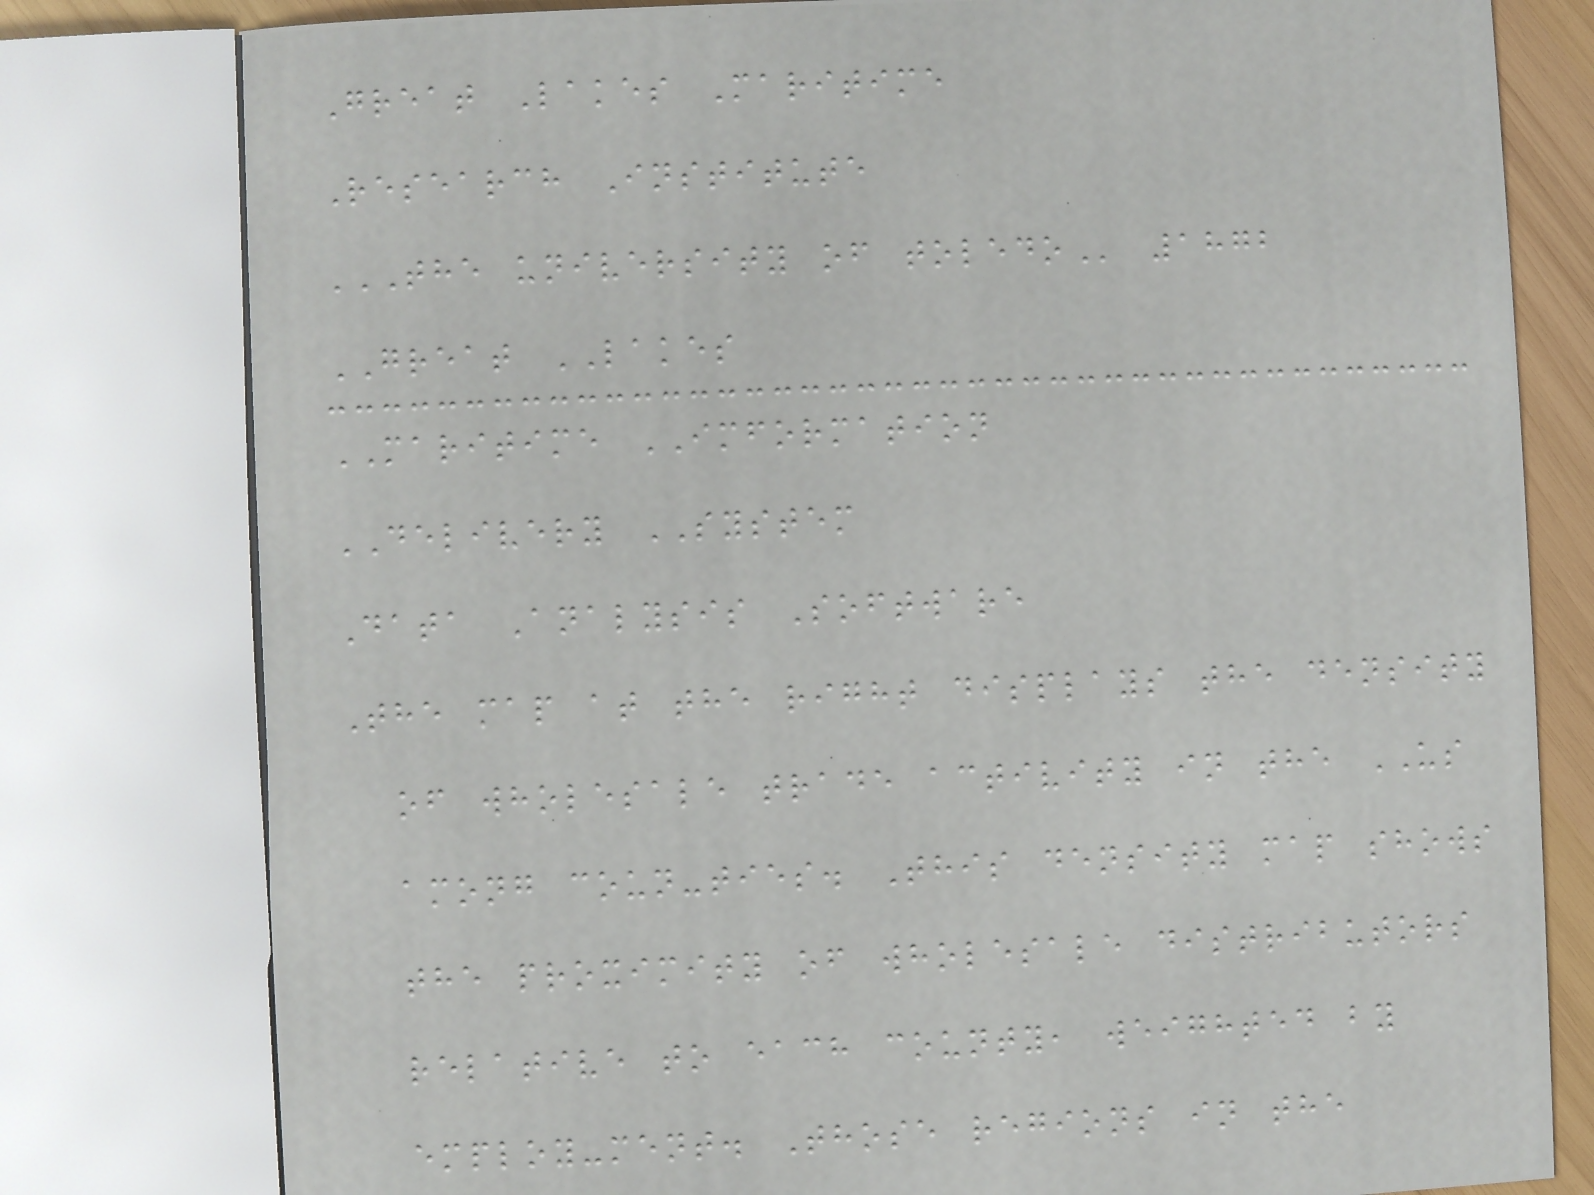Great Lakes Maritime
Research Institute
THE UNIVERSITY OF TOLEDO 1872
GREAT LAKES
MARITIME IMFORMATION
DELIVERY SYSTEM
Data Analysis Software
The map at the right displays the density
of wholesale trade activity in the US
among coun-ties. This density map shows
the proximity of wholesale distributors
relative to each county, weighted by
employ-ment. Those regions in the
